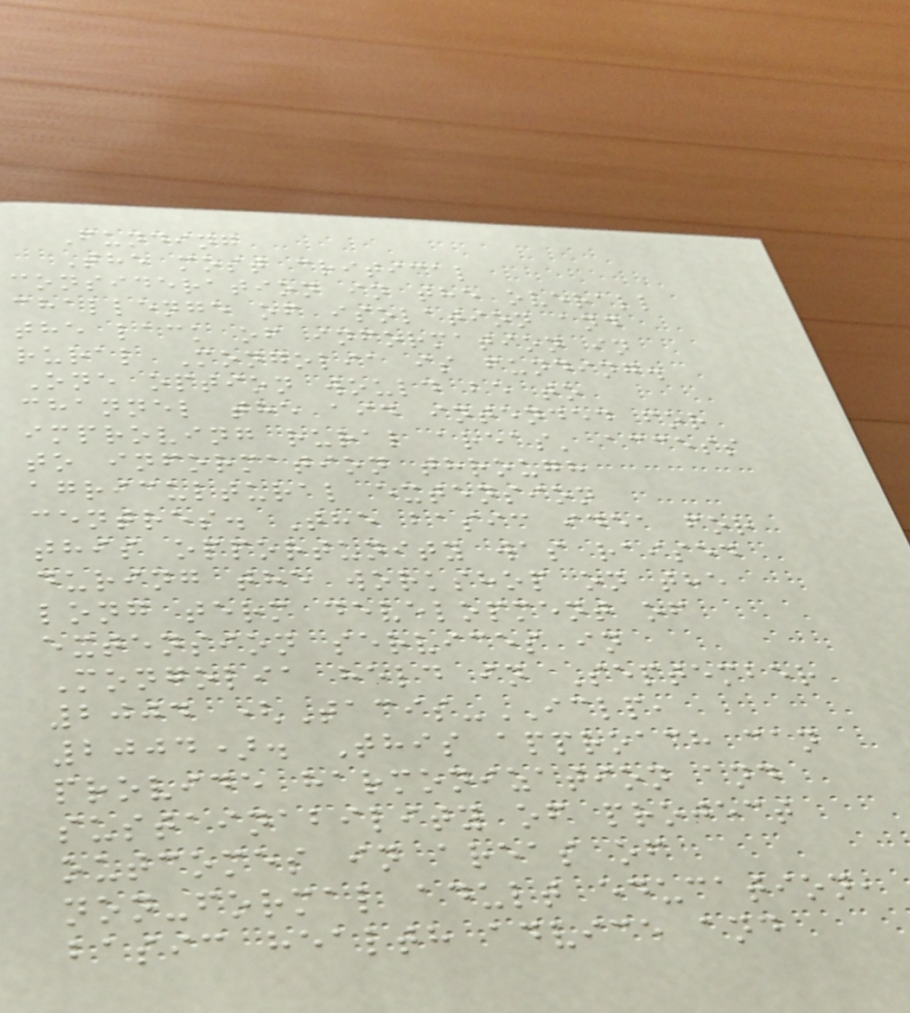Funding
The most critical
consideration in the overall
challenge of isolation and
the lack of information in
rural Mongolia is funding.
One option would be to
channel the aid intended for
improving rural areas' access
to information through
agricultural extension
centres. The basic idea for
this opportunity was raised
during the workshop on the
long term development of
extension services in
Mongolia held in September
2004 (Tacis-ICLP,
2004). This approach can
provide harmonization and
sustainability of project
outcomes in areas of
non-formal adult education,
basic health advice and
